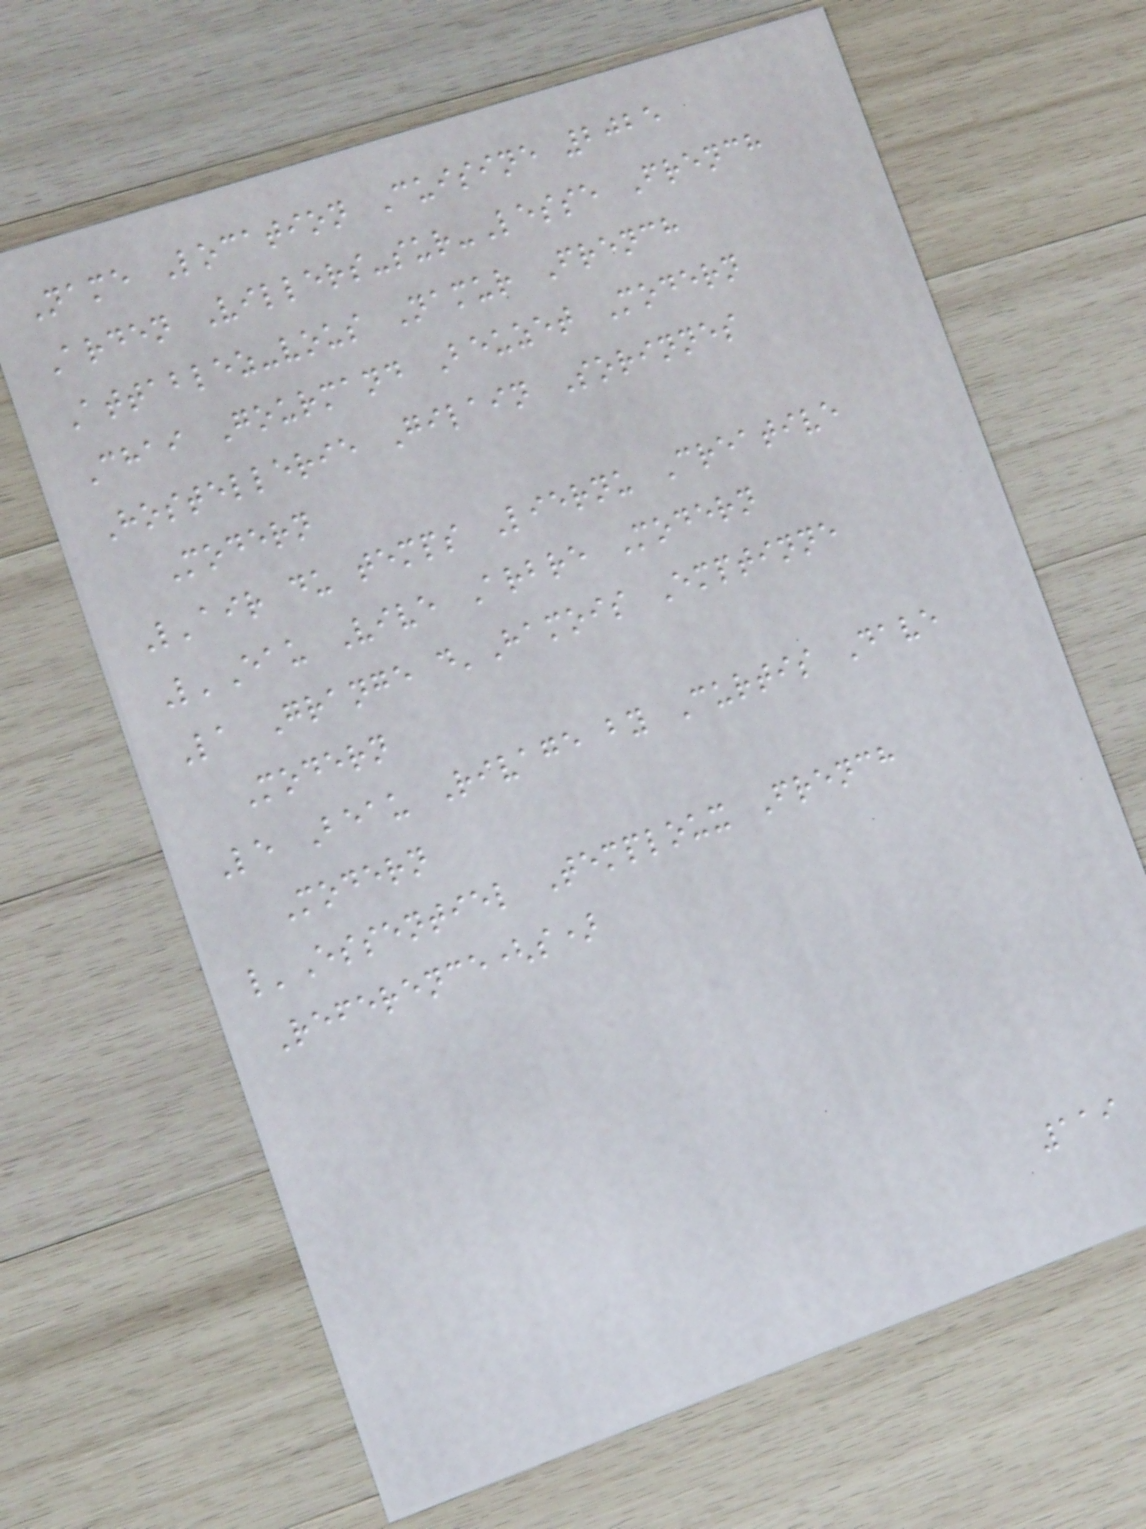Name Location Cuisine 2025
Arden Villers-sur-Lesse French
Attablez-vous Namur French
Chai Gourmand Beuzet Modern
Hostellerie Gilain Sorinnes
Modern
L'air du temps Liernu Creative
L'Eau Vive Arbre Modern
La Grange d'Hamois Emptinne
Modern
Le Beau Rivage by Curtis Dave
Modern
l'Essentiel Temploux French
Reference(s)
119
